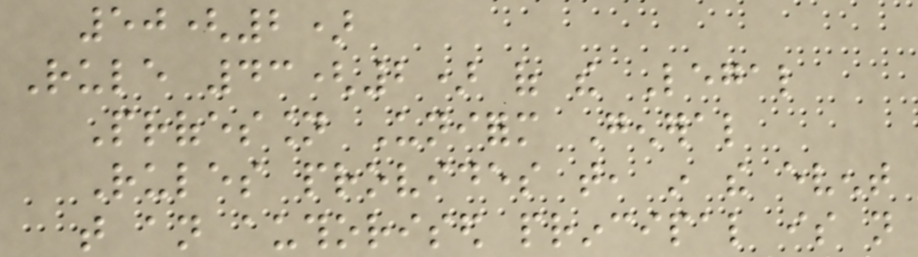50(2)
Rule 43(2) of the Legal
Profession Uniform General
Rules provides that, in the event
that an authorised principal is not
